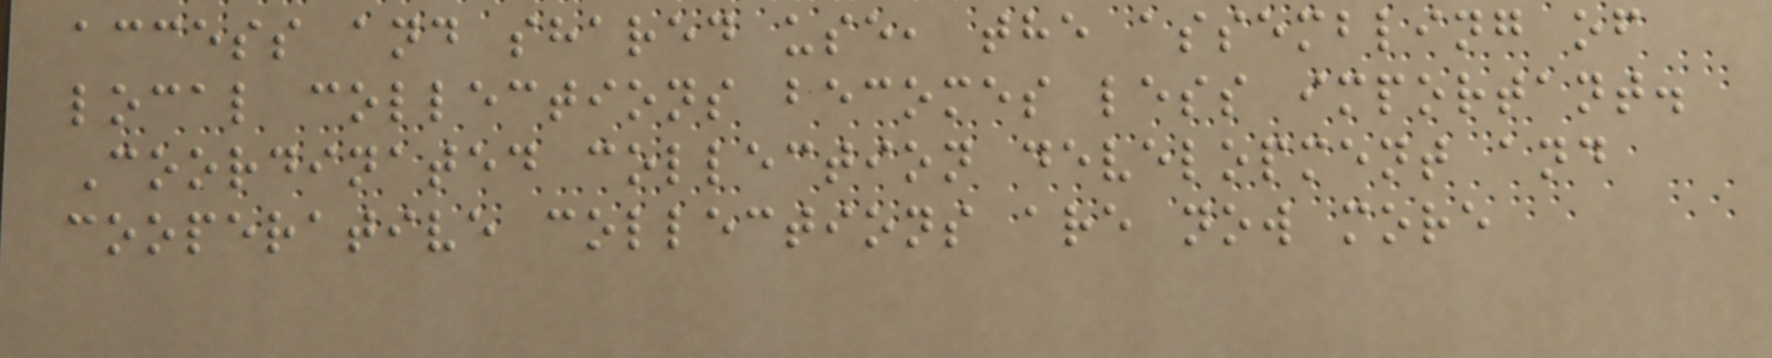access and shared use, the assembling of
local collections becomes less important.
Coordinated collection development and
cooperative collections are now more
